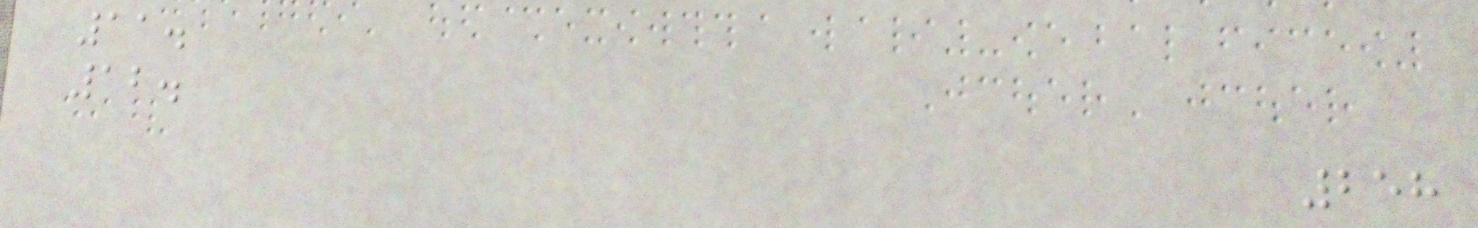11.
12.
258
